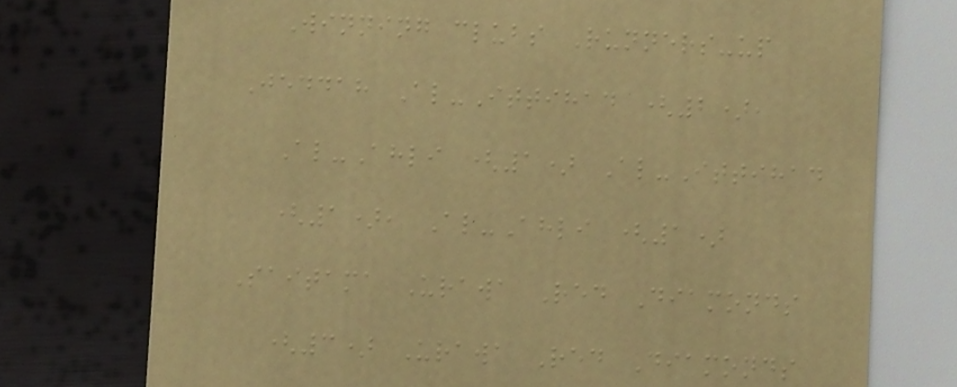Winning clubs Runners-up
Jeddah Al-Ittihad (2),
Al-Ahli (1) Al-Ittihad
(1), Al-Ahli (1)
Saitama Urawa Red Diamonds
(3) Urawa Red Diamonds
